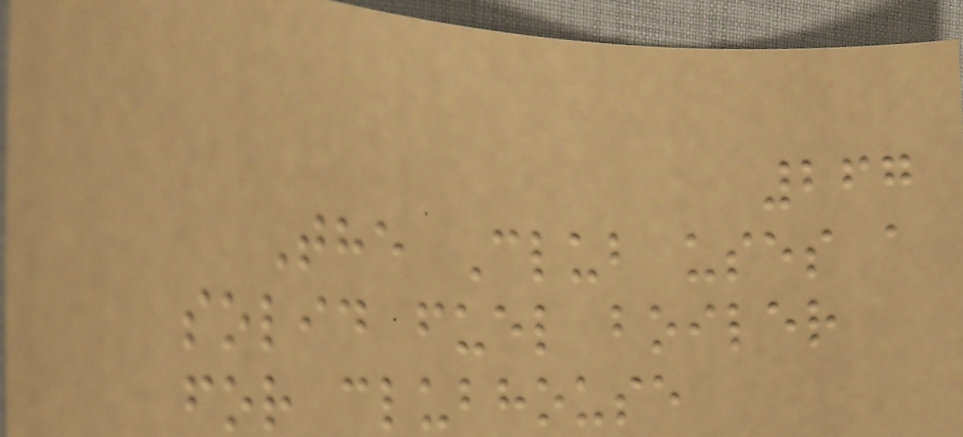267
The Club uses a
solid fuel boiler
for clubhouse
